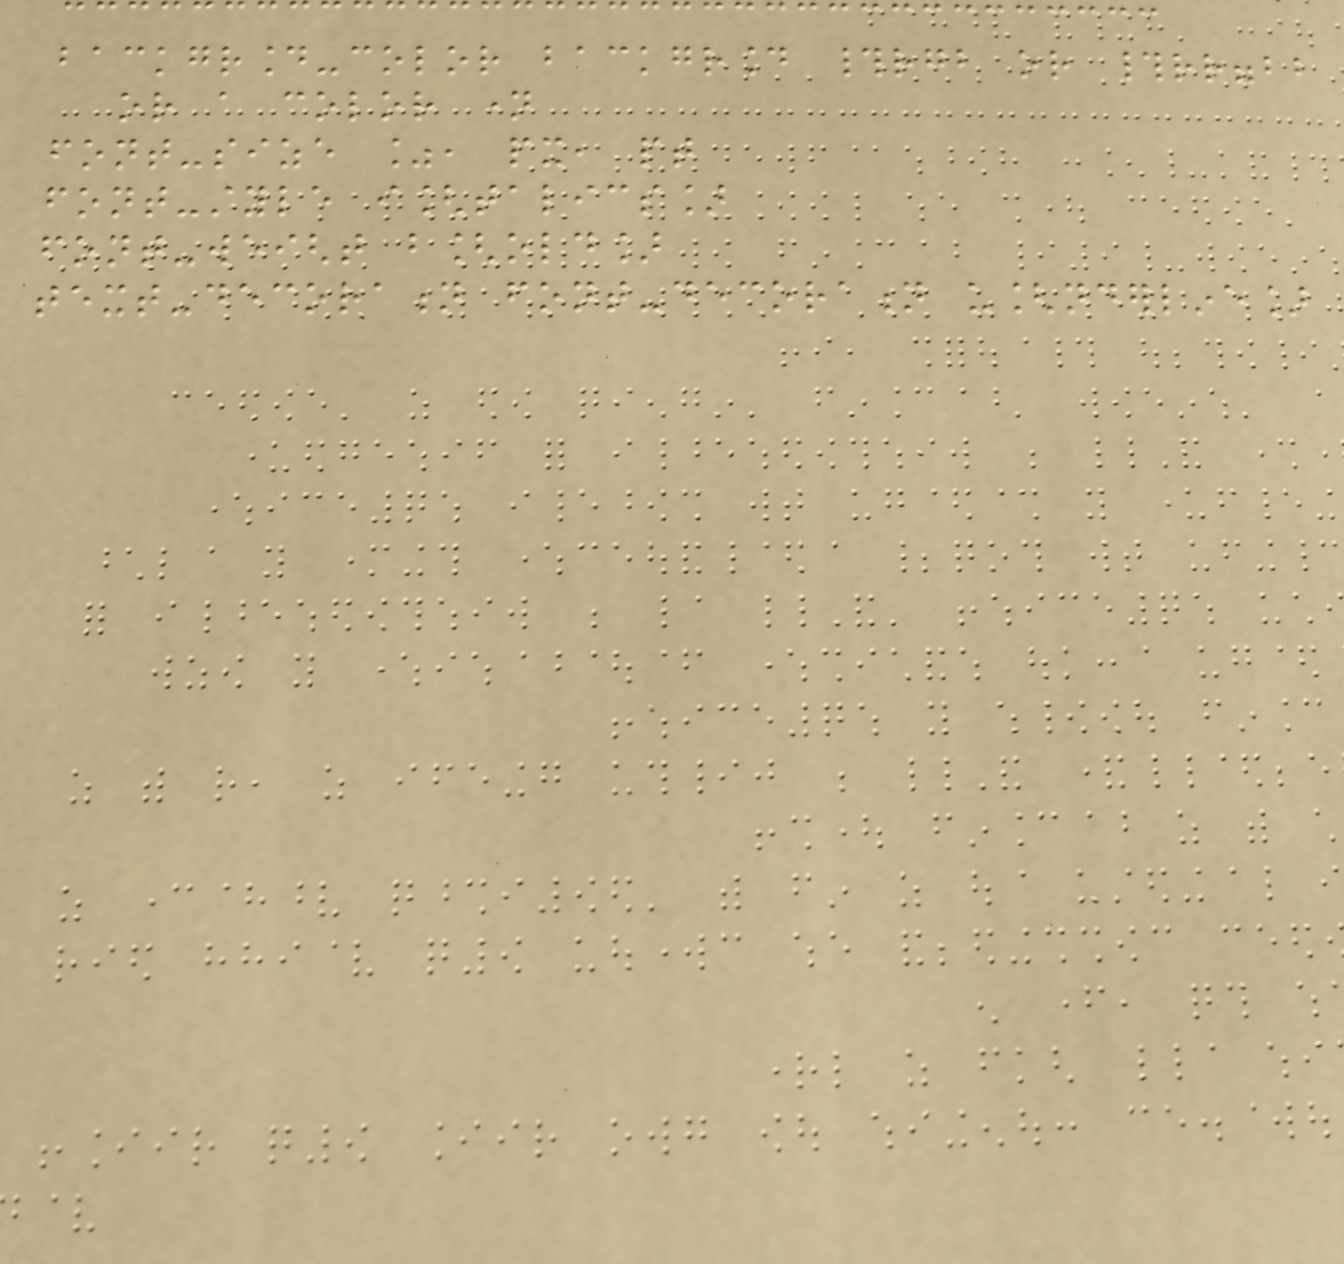background-color background #rgb or #rrggbb
or a color name
font-size %, px, pt
font-style i[talics]
font-weight b[old]
text-decoration font-decoration u[nderline]
